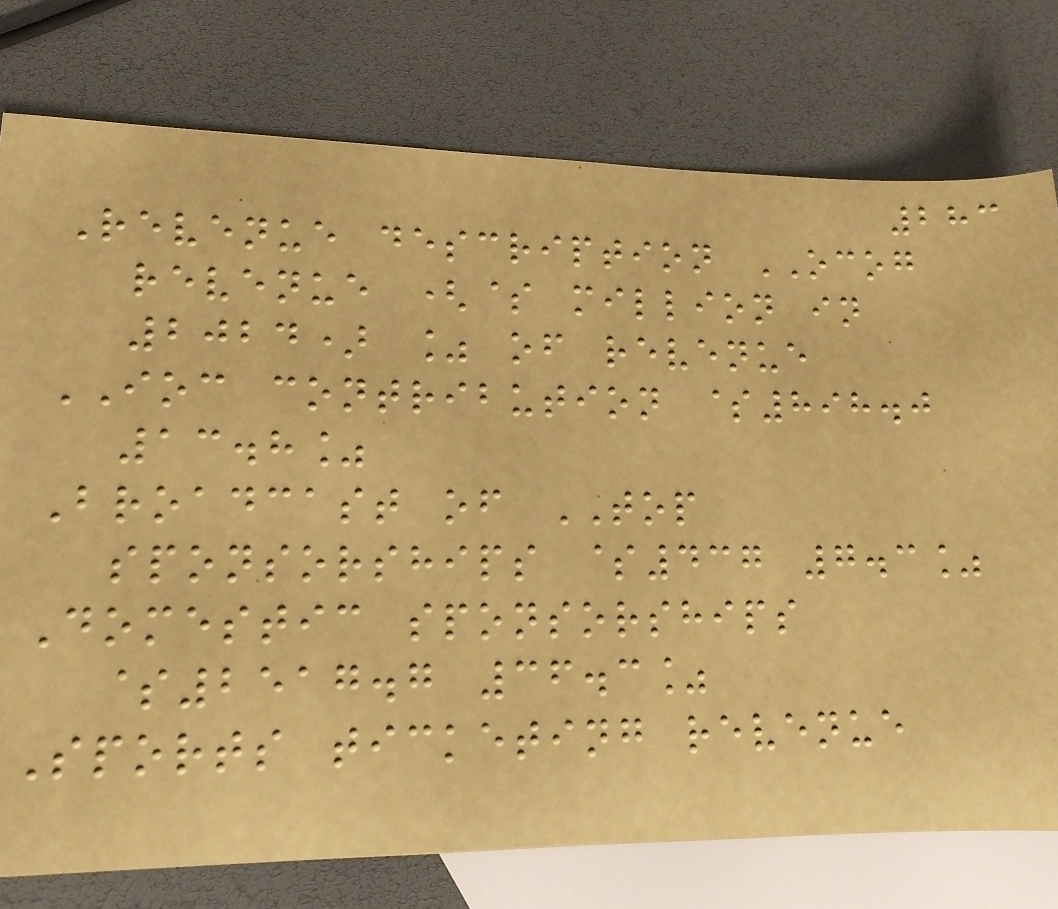283
Revenue description OCOG
revenue ($ million in
2024) % of revenue
IOC contribution $898.0
13.8%
Broadcast of TOP
sponsorships $437 7.3%
Domestic sponsorships
$2517.7 36.3%
Sports ticketing revenue
